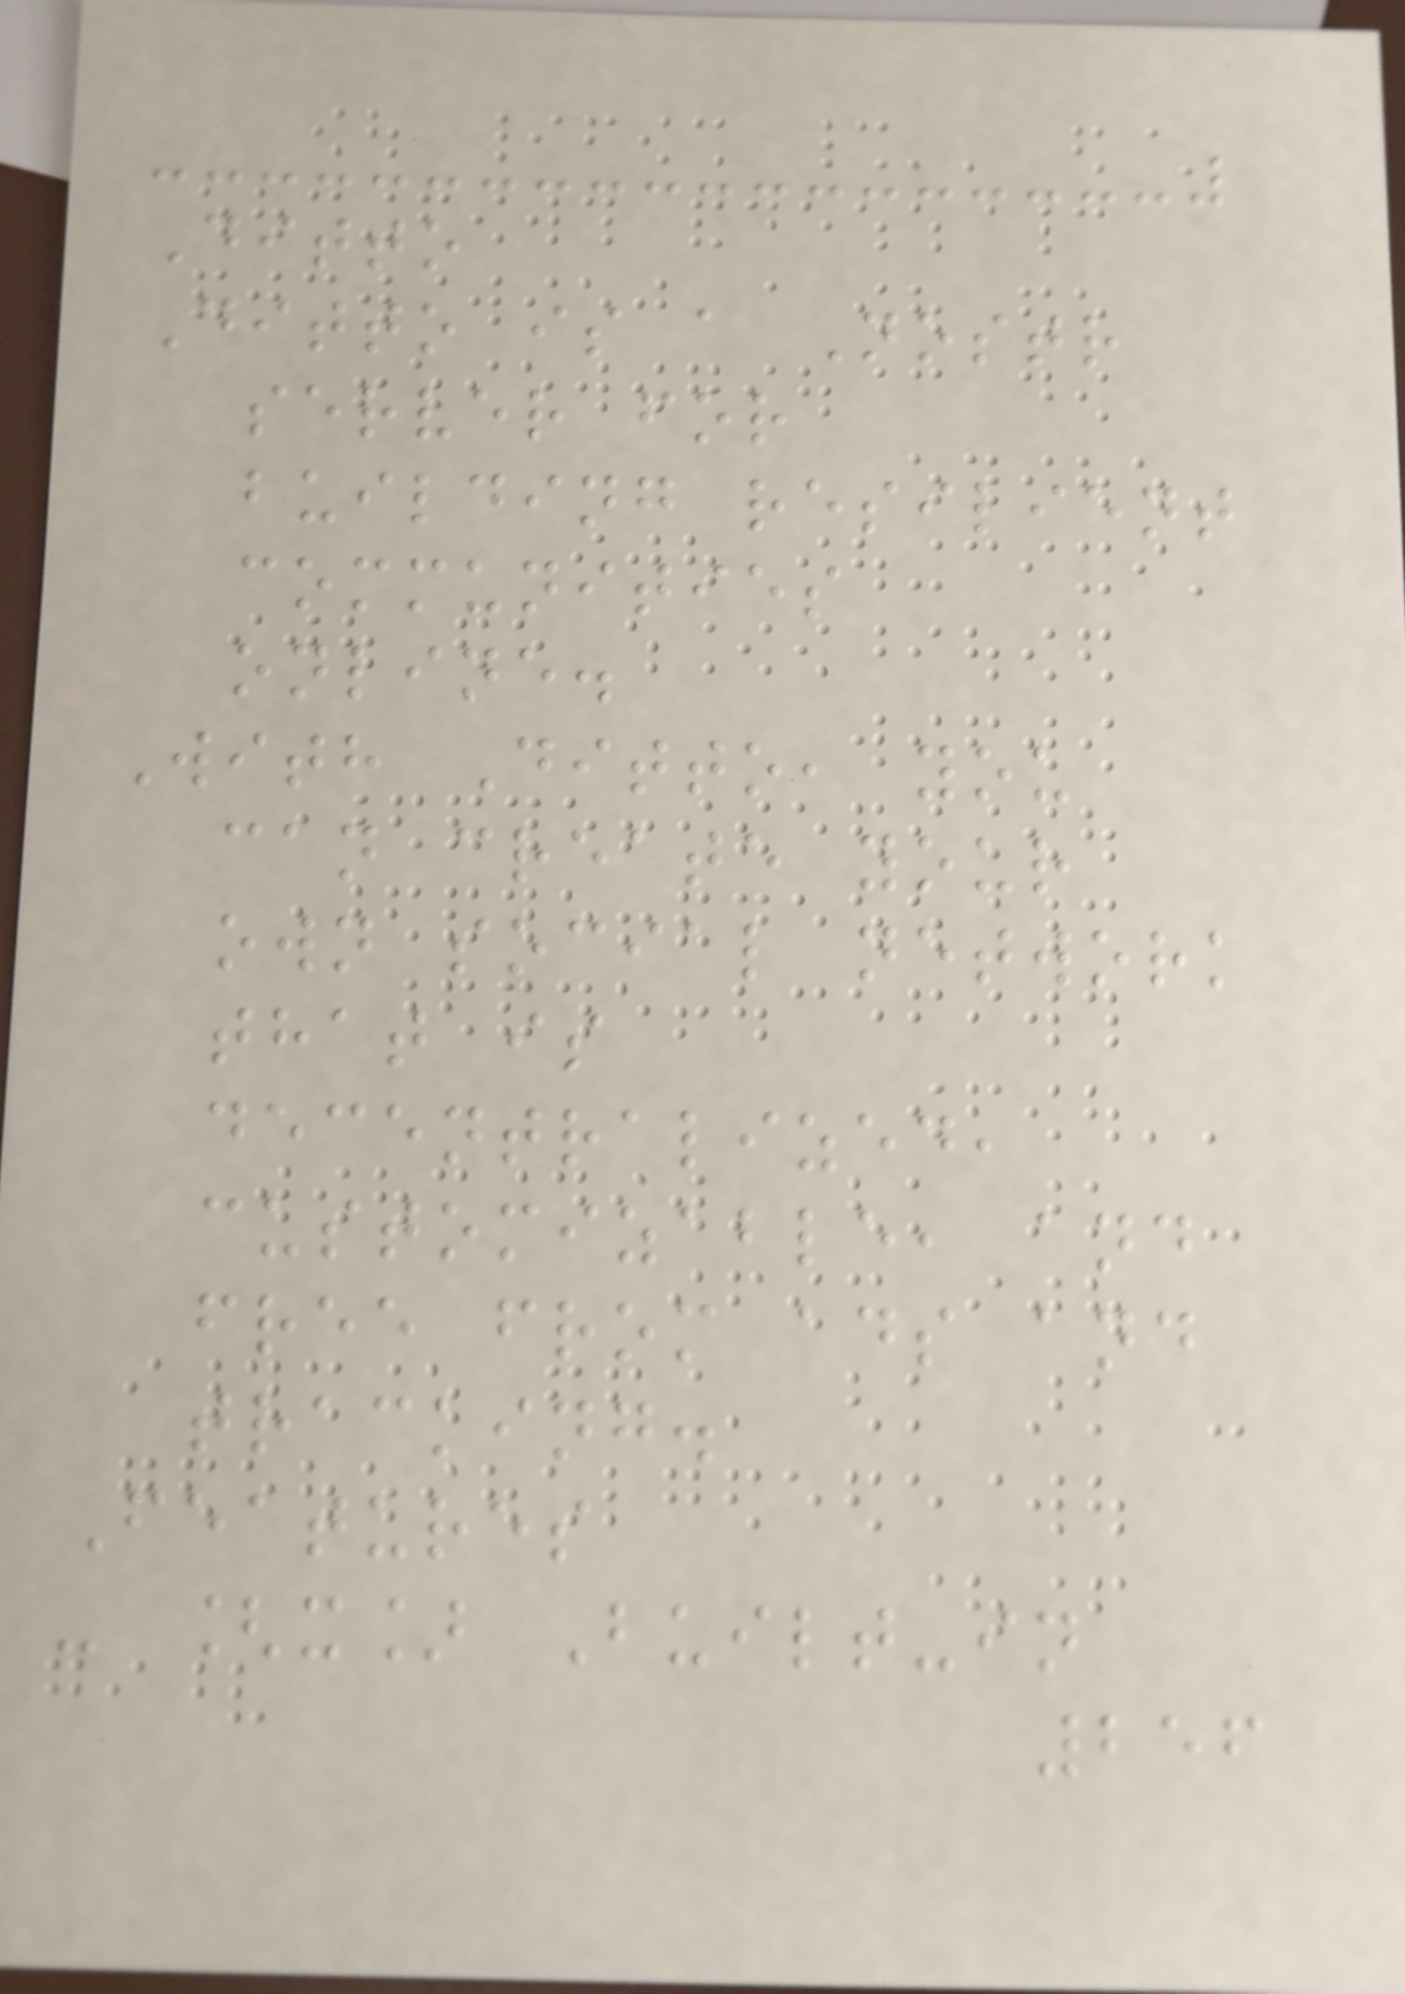Ditto
Ditto is a Nostr
server for
building resilient
communities
online.
With Ditto, you
can create your
own social network
that is
decentralized,
customizable, and
free from ads and
tracking.
Features
- [x] Built-in
256
